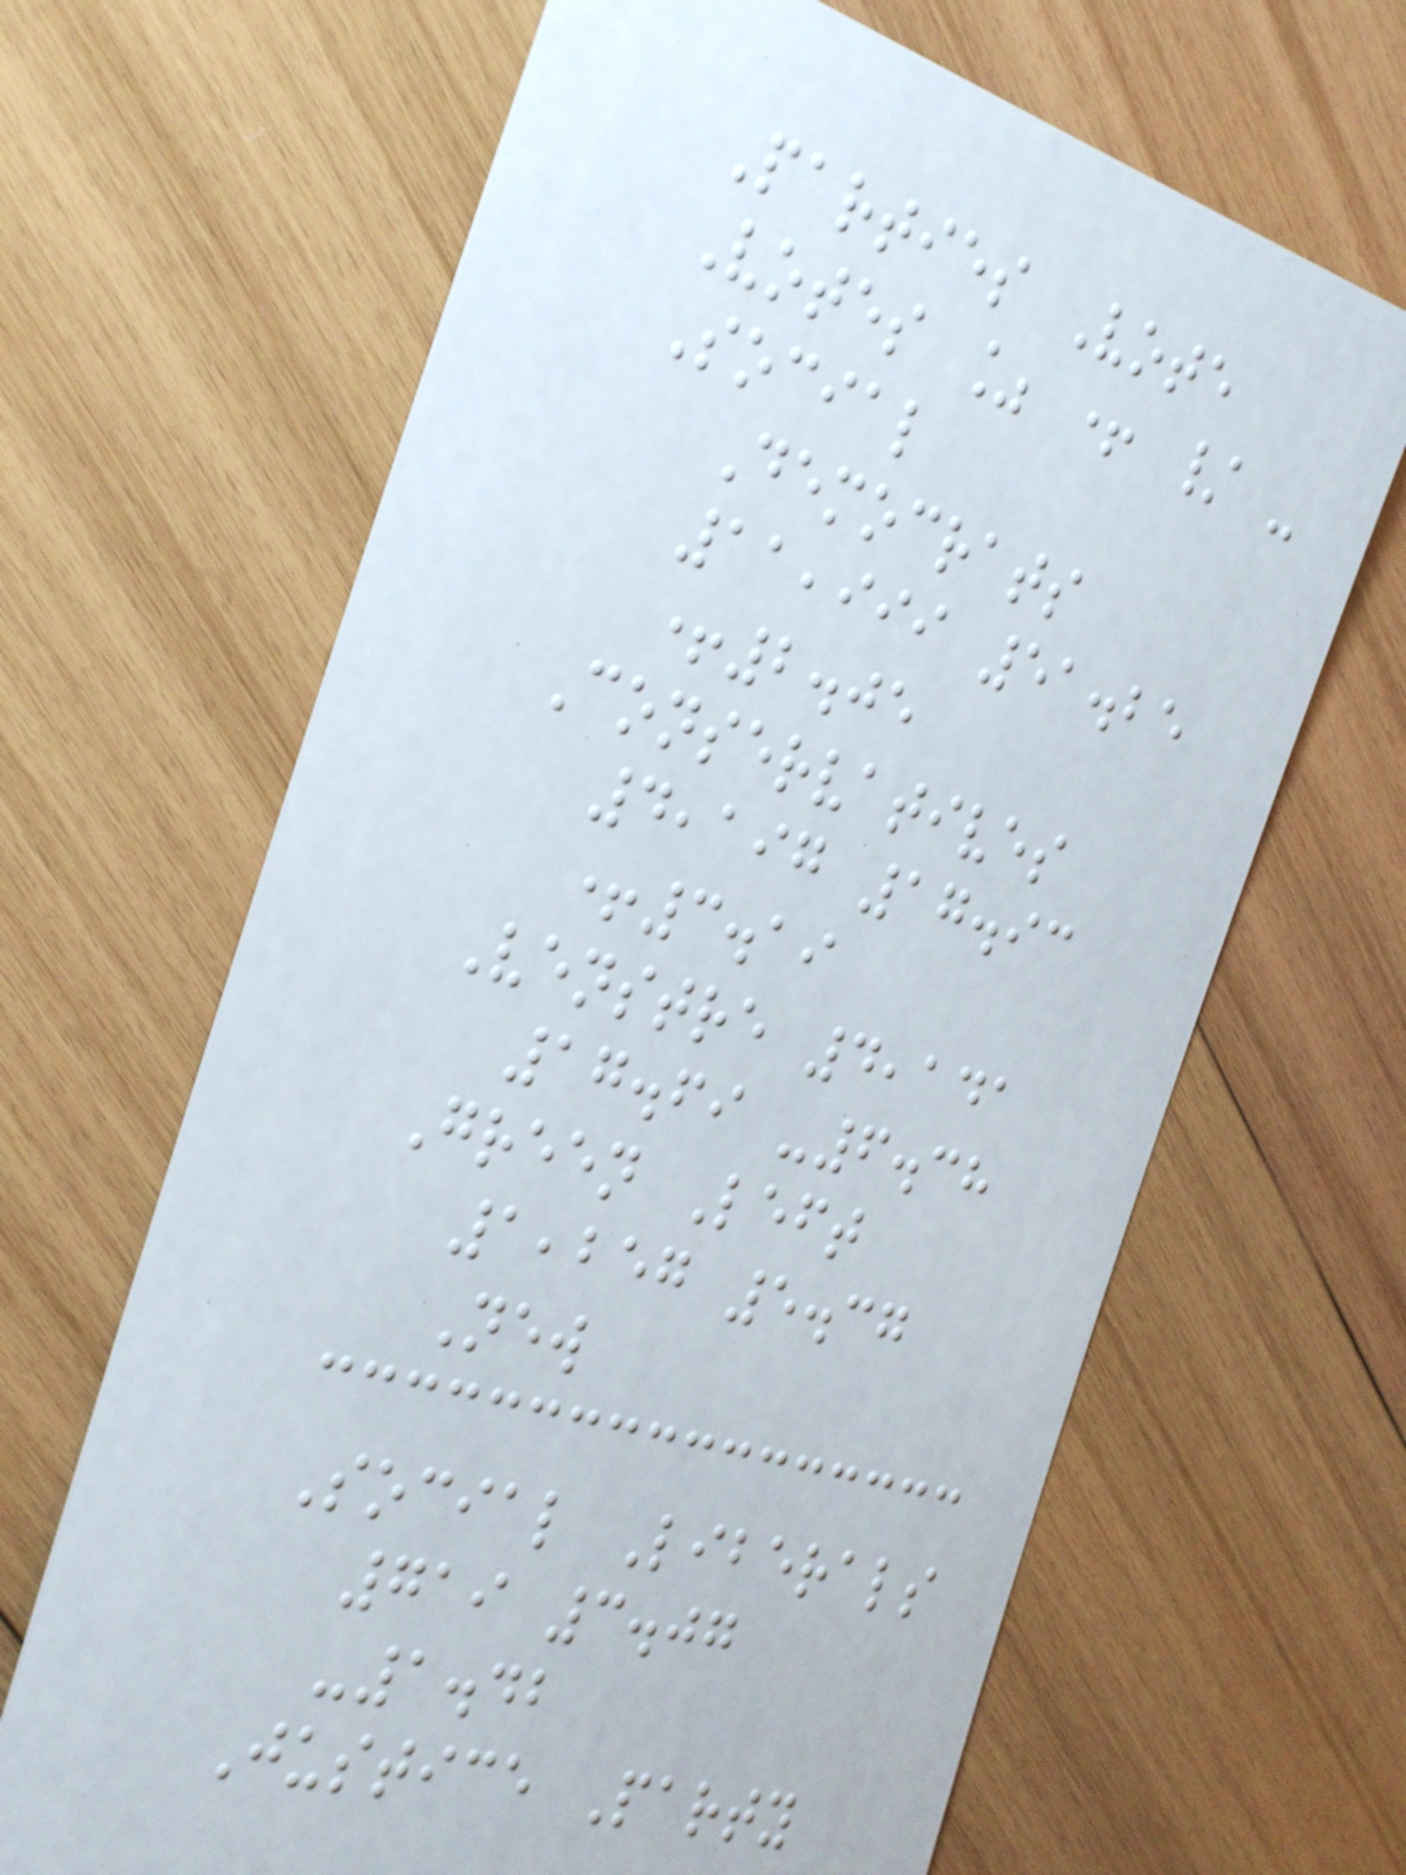Parties Vote
Votes % + / -
Social
Democrats
11,999 51.25
+2.05
Conservatives
4,197 17.93
+3.19
Venstre 4,141
17.69 -6.38
Green Left
1,257 5.37
New
Social Liberals
719 3.07
-1.42
Justice Party
